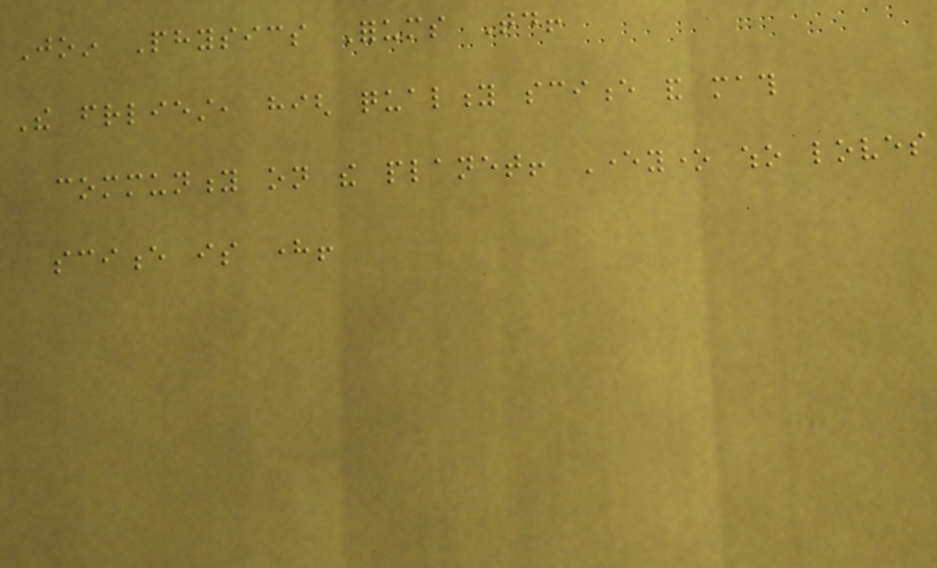Join Physics Forums Today!
The friendliest, high quality science and math
community on the planet! Everyone who loves
science is here!
